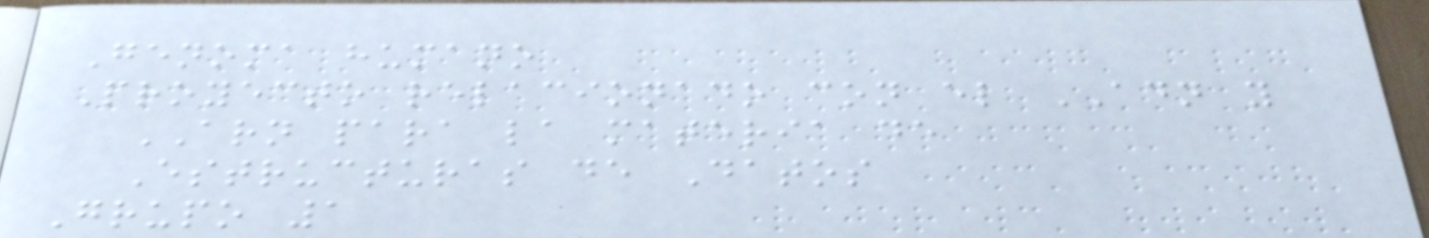Genoma humano
Proyecto relacionado con el ADN y
ARN para la materia de
Estructuras de Datos
Grupo 1
